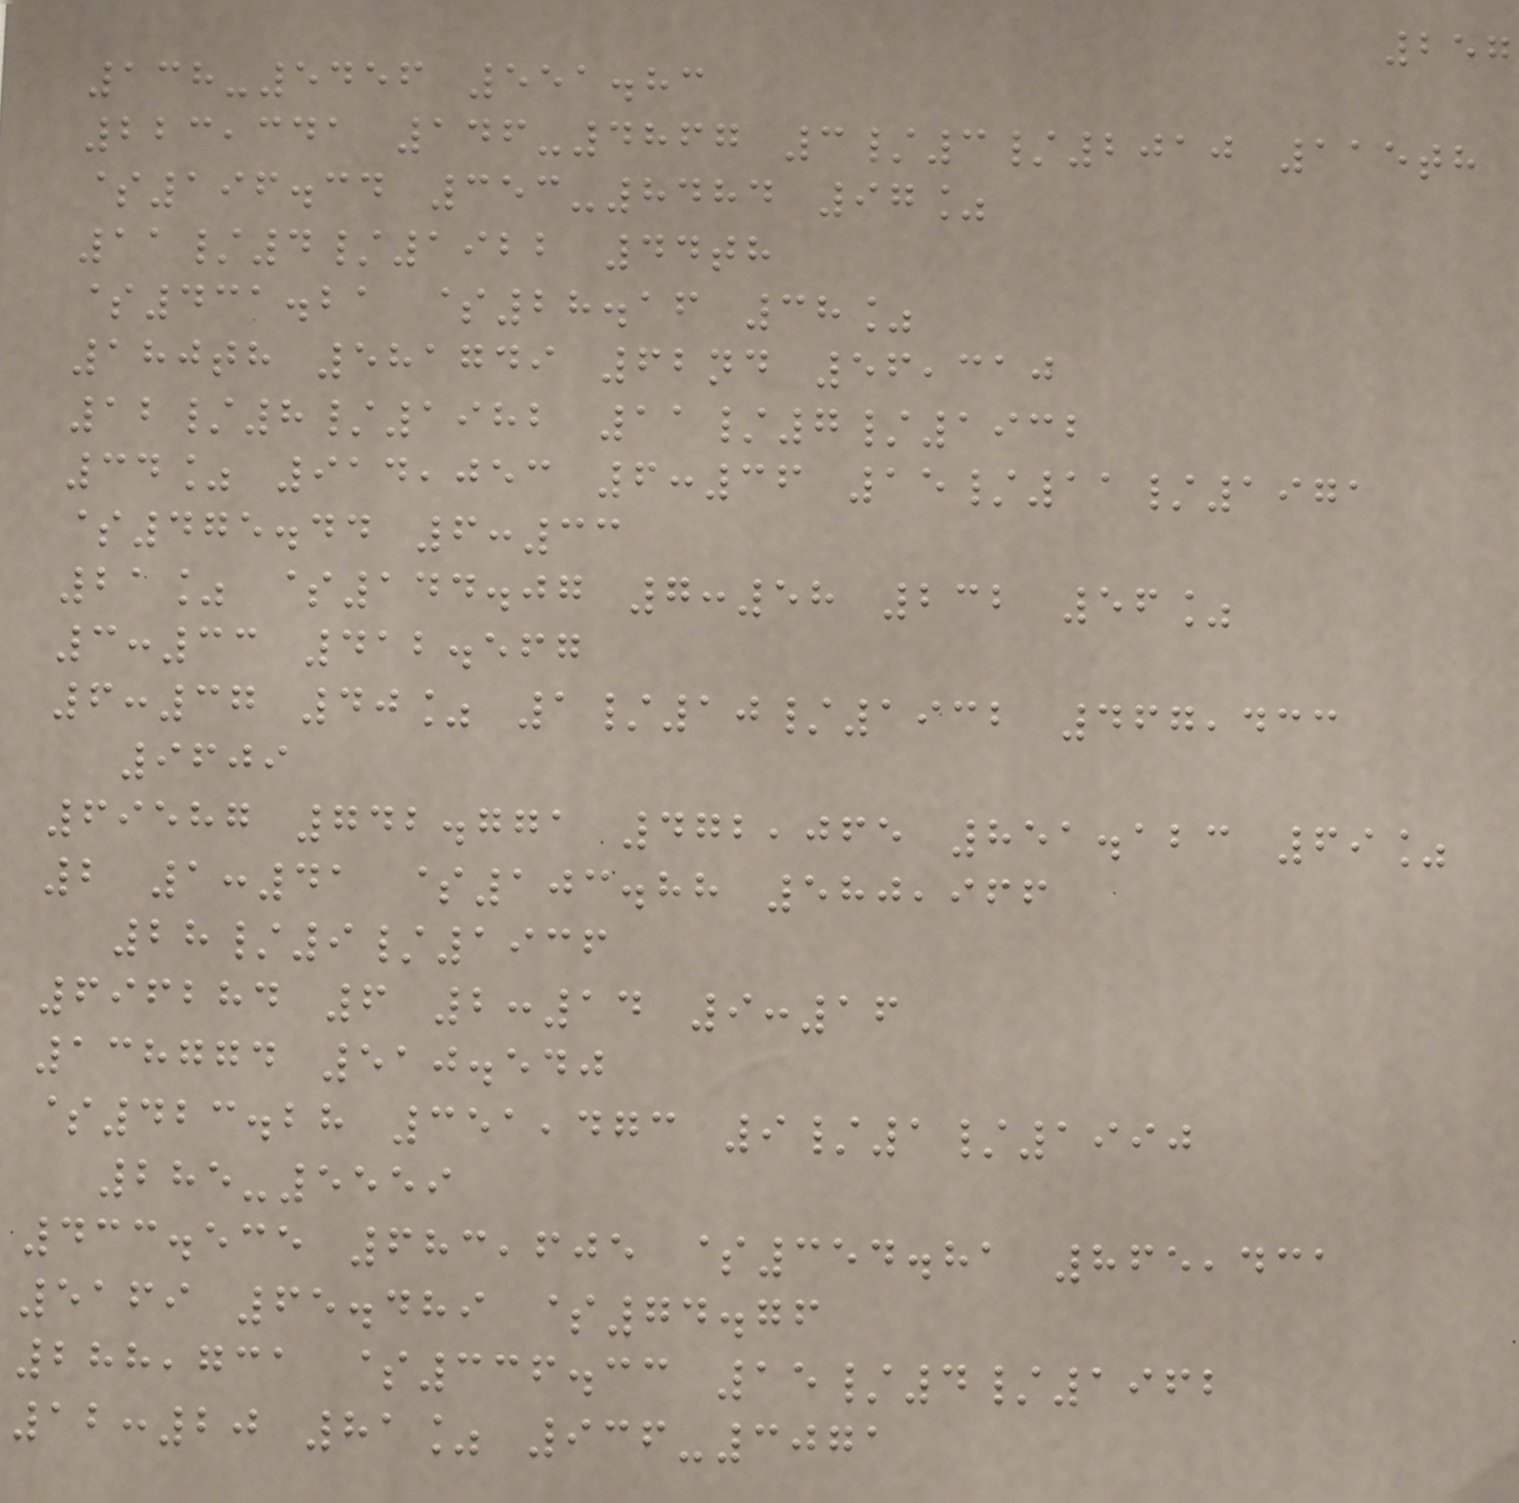257
138-5456 551.83
223,341 146-4867 3/3/2010 115th
$196.34 353-8484 97%
11/4/1922 44th
$431.21 $28.16 38%
180th 581749 62nd 56,310
12/8/1982 11/7/1932
34% 914,053 6:36 15/11/1971
$475.44 6:33
21% $144.07 7:58 232 56%
3:33 412.567
6:37 40% 1/10/1932 467,433
9609
69587 742.771 472,065 851.123 69%
2 1:41 $103.88 580,966
28/9/1936
696284 6 2:14 9:16
138774 510.540
$423.28 351,473 9/1/1990
285-5559
433.535 683,605 $354.81 865,431
5169 65.489 $74.76
288,731 $336.33 15/4/1962
12:20 81% 936-3071
